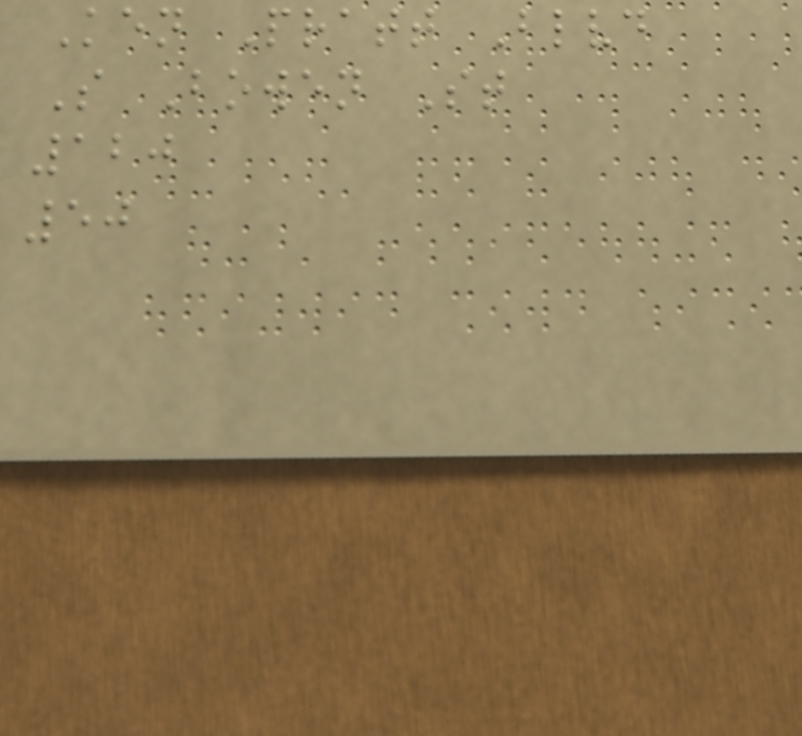Ken Pratt Blvd
S Bowen St
120
50
